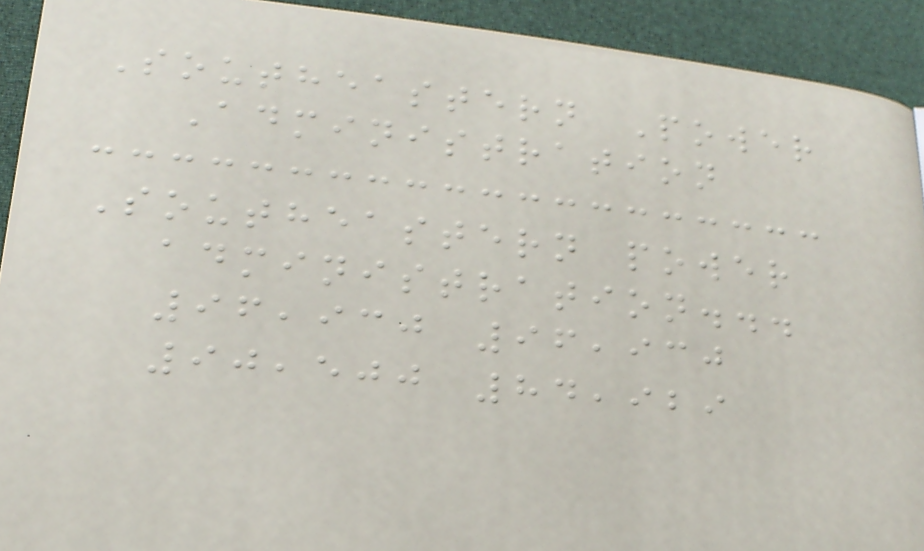Southeastern Power
Administration
Southeastern power
administration...
96,930 96,930
90,500 84,929
